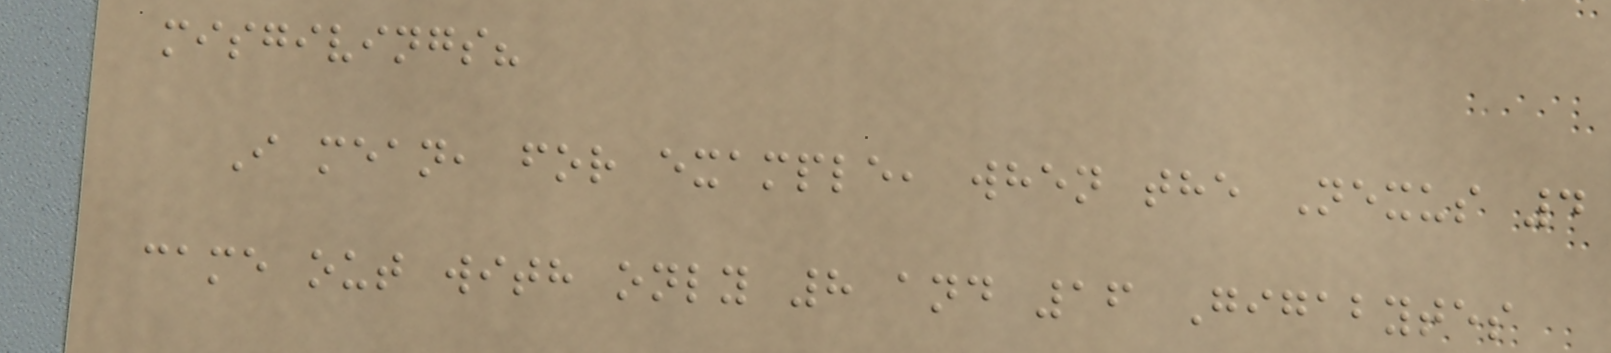misgivings?
I mean, for example, when the Nexus 4
came out with only 8 and 16 Gigabytes
